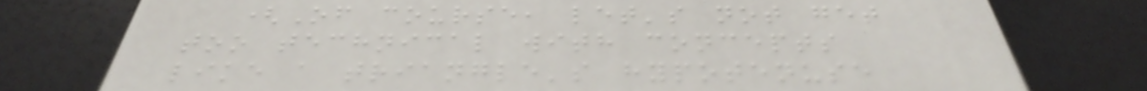(Of course, let's not get
too technical with concepts
like a triangle's hypotenuse
